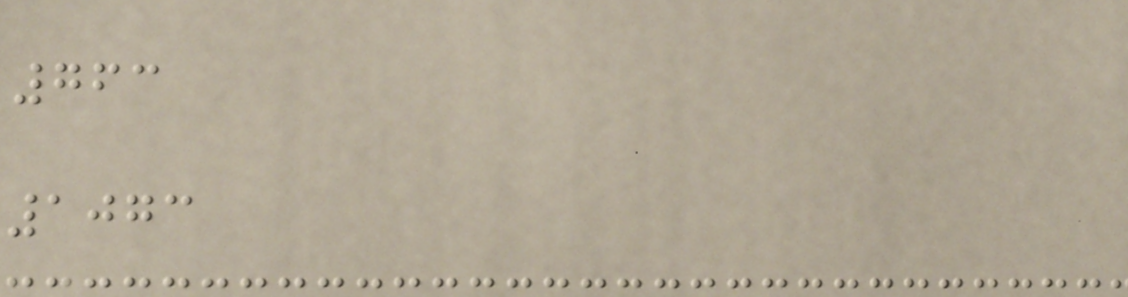763
1073
